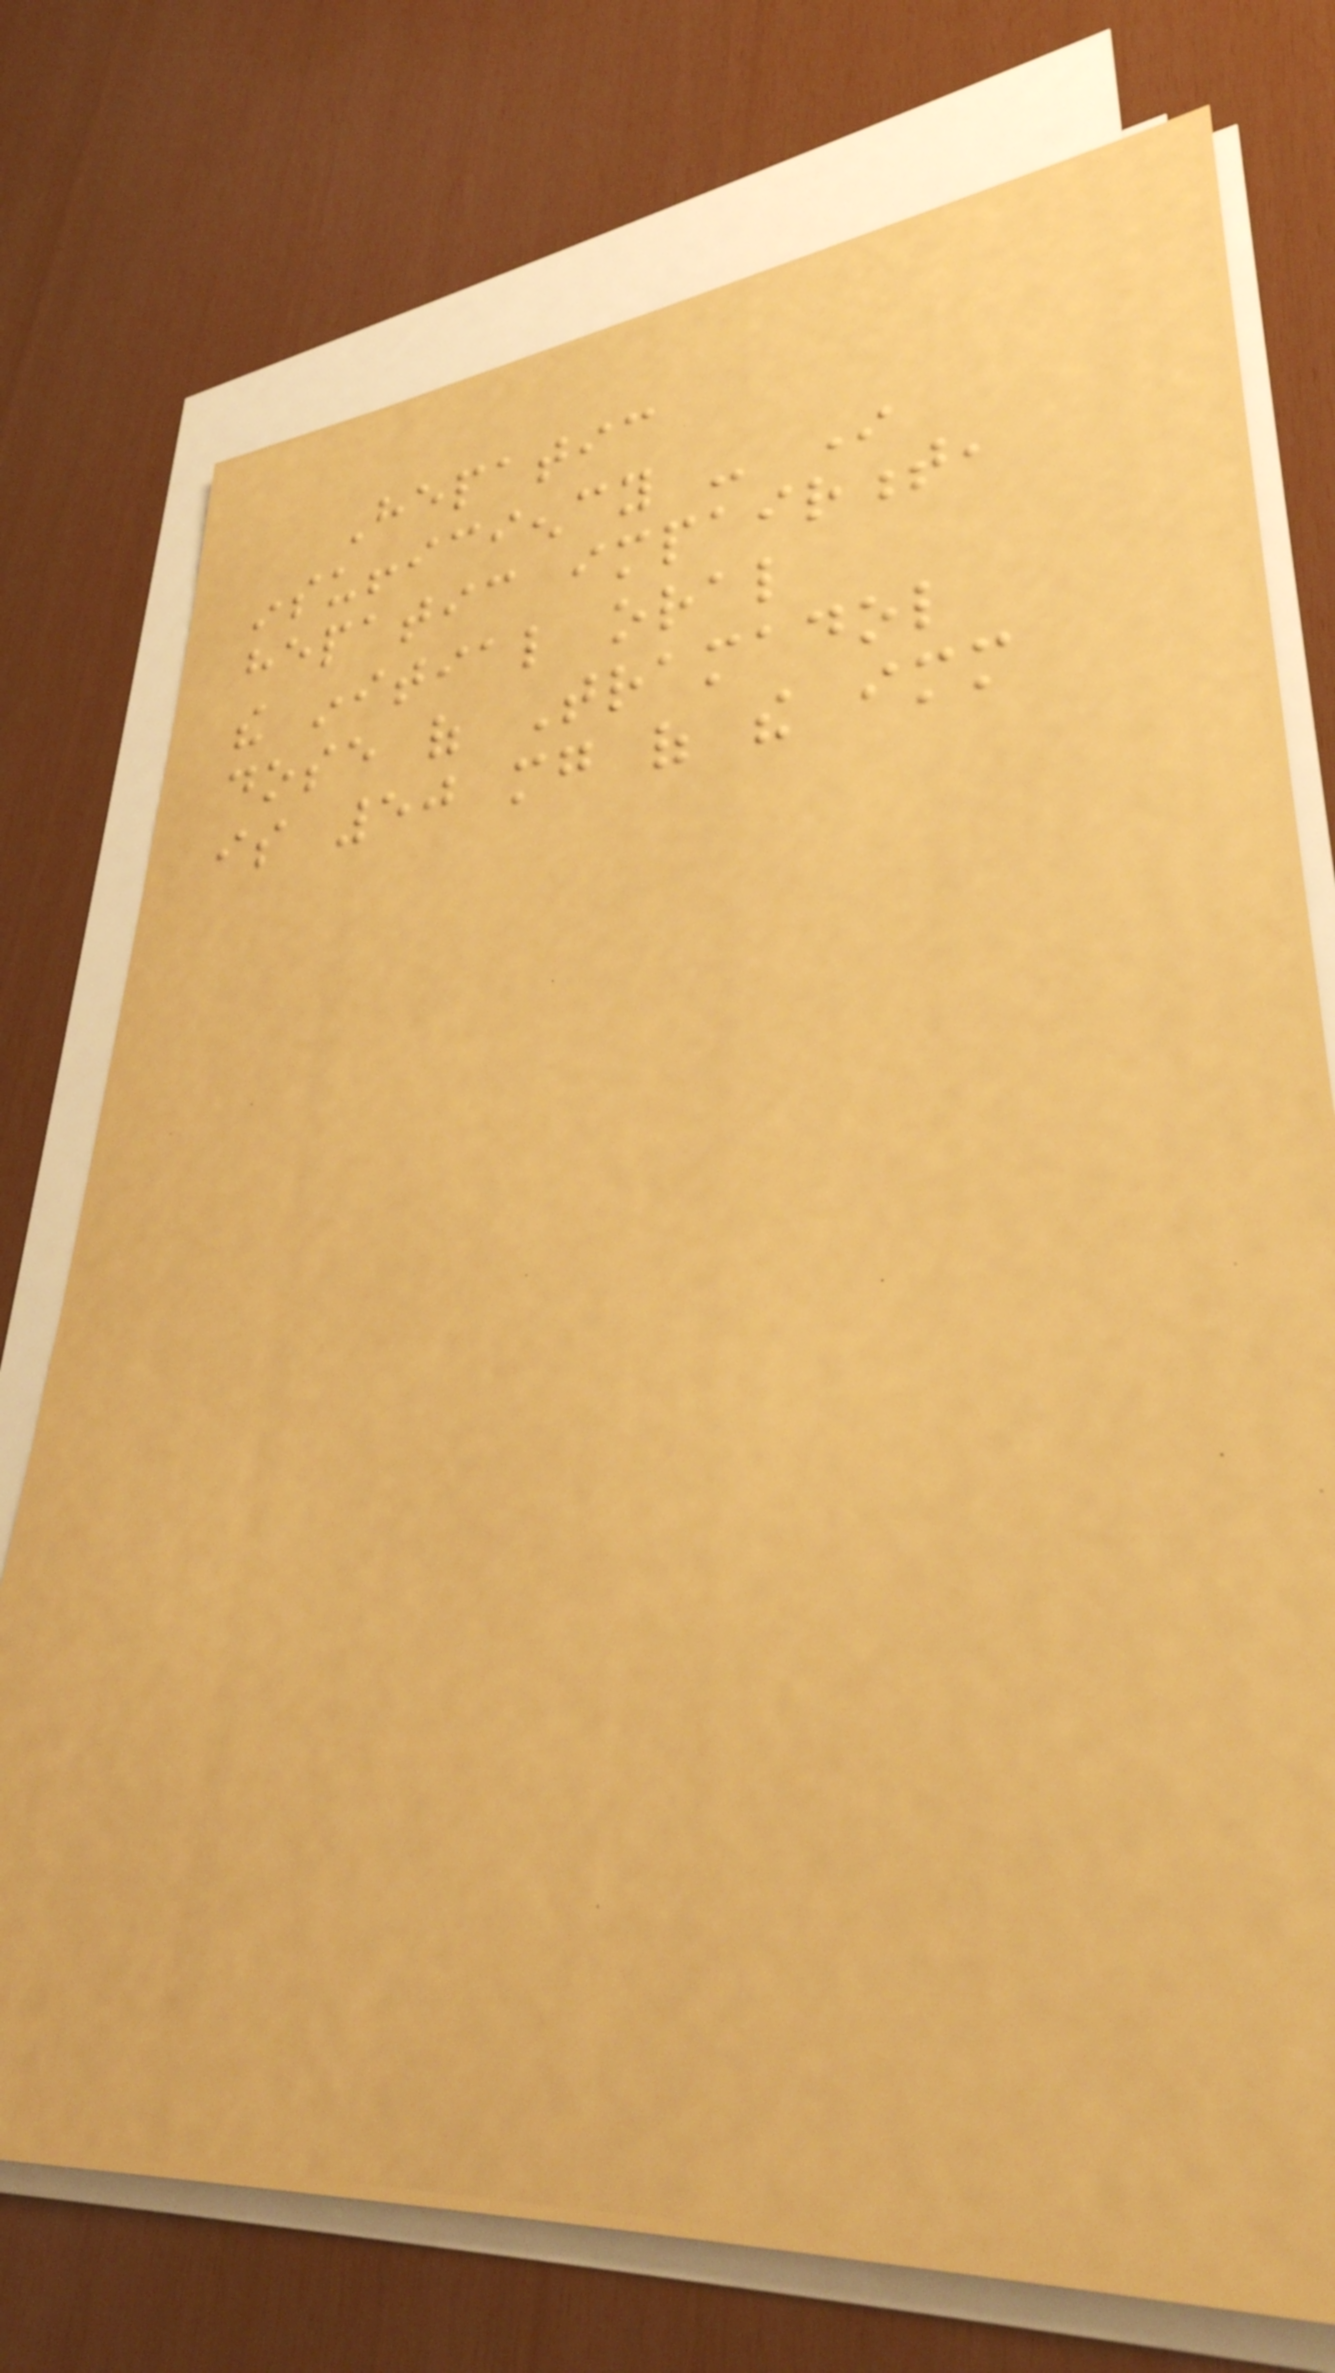Hepatic
insufficiency - In
hepatic impairment,
the initial oral
dose of Tramadol
is 50 mg of the immediate
